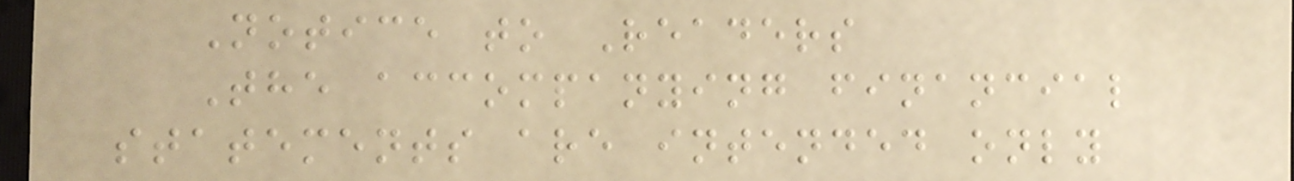Notice to Readers
The accompanying financial
statements are intended only
